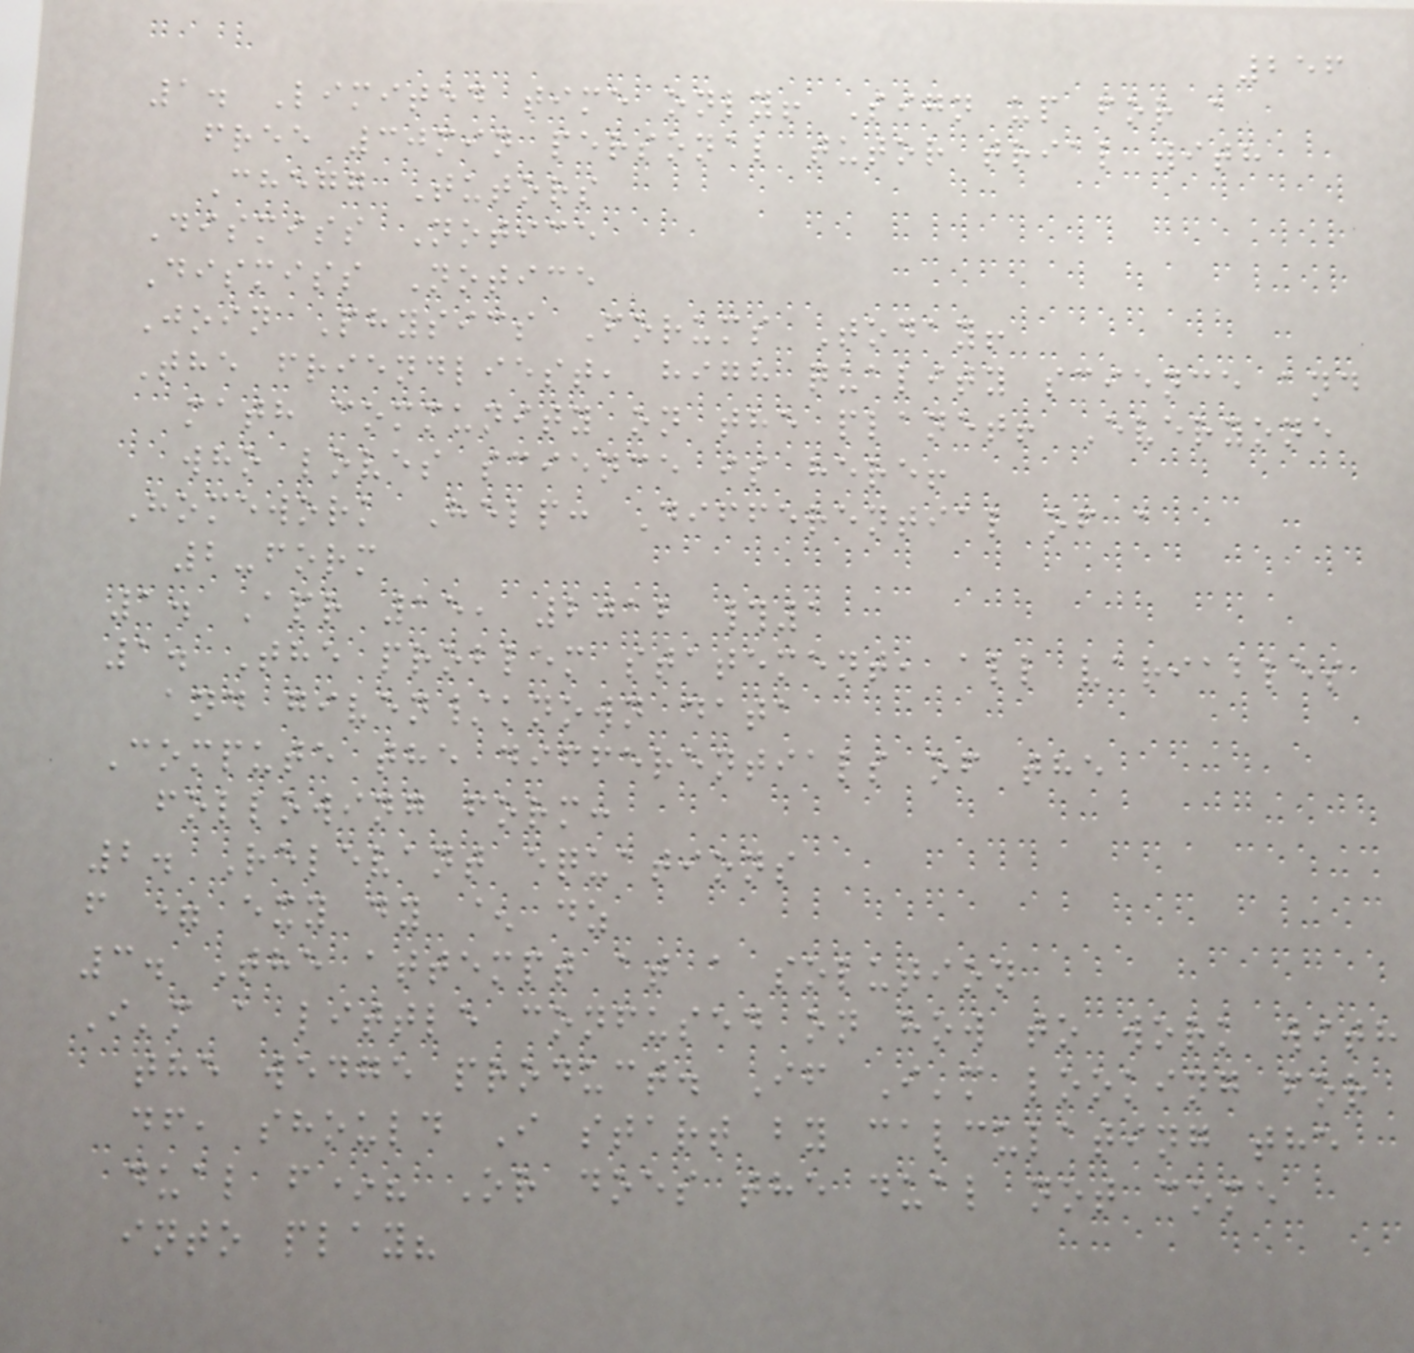256
1. Limited time only! Sign up for a
free 30min personal tutor trial with
Chegg Tutors
Dismiss Notice
Dismiss Notice
Join Physics Forums Today!
The friendliest, high quality science and
math community on the planet! Everyone
who loves science is here!
Homework Help: Differential of a
2-form
1. Apr 15, 2012 #1
1. The problem statement, all variables
and given/known data
Compute the differentials of the
following form:
2. Relevant equations
f = exy dy ^ dz
3. The attempt at a solution
I'm a little confused on how to work with
the wedge product. If I'm looking for
df, should I start by calculating the
dual f*? Or does the dual not come
into play?
